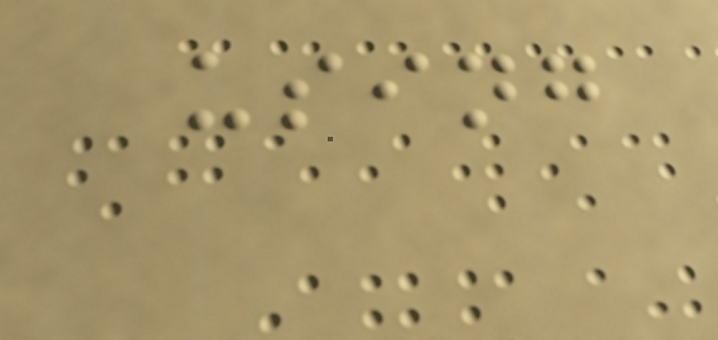using
